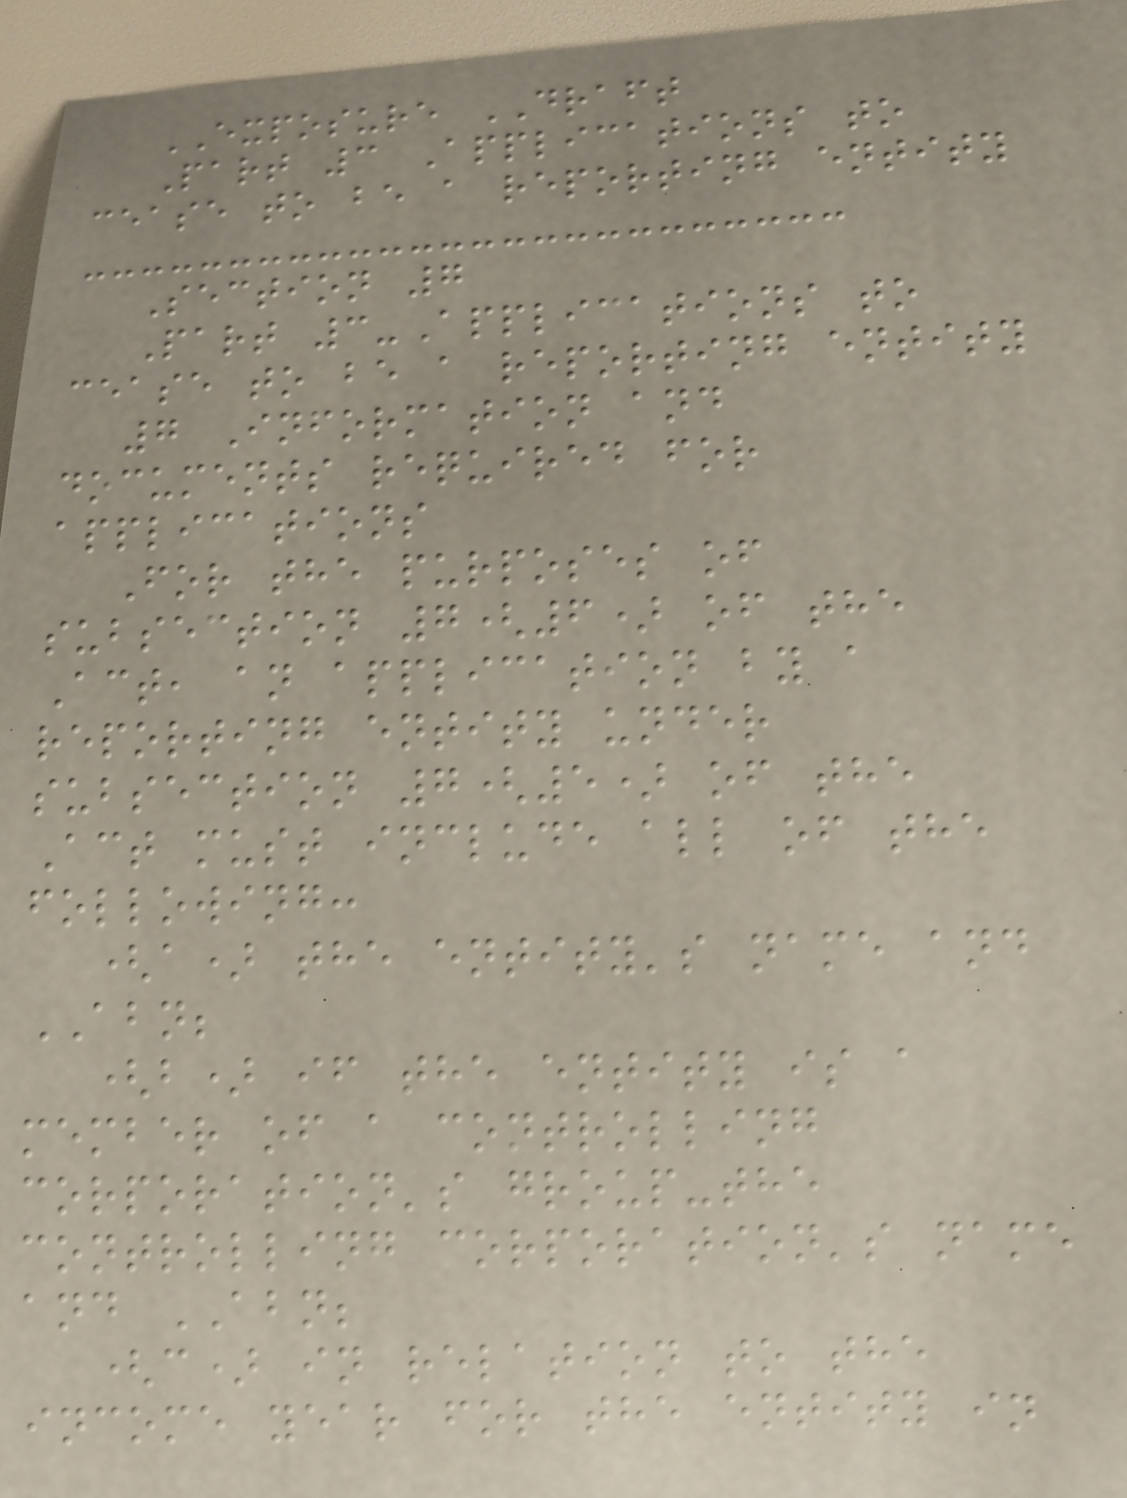EXPOSURE DRAFT
Part 3 Applications to
cease to be a reporting entity
Section 7
Part 3-Applications to
cease to be a reporting entity
7 Information and
documents required for
applications
For the purposes of
subsection 7(6) of the
Act, an application by a
reporting entity under
subsection 7(5) of the
Act must include all of the
following:
(a) the entity's name and
ABN;
(b) if the entity is a
member of a controlling
corporation's group-the
controlling corporation's name
and ABN;
(c) in relation to the
income year for the entity in
